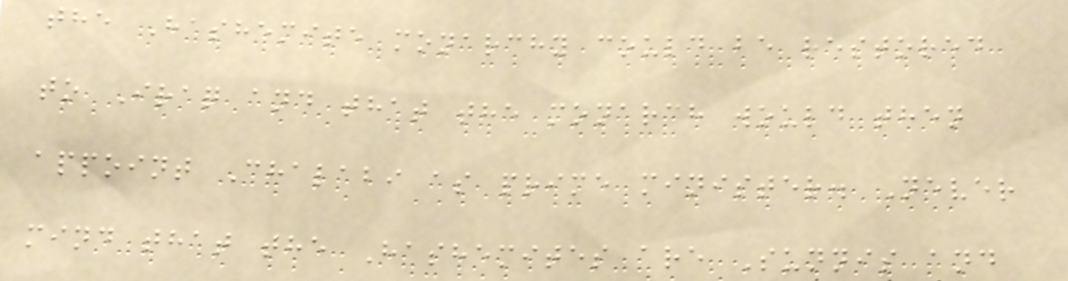the Hashemite monarchy could be restored
to Iraq and that the monarch would then
appoint Chalabi as prime minister. Never
mind that the Hashemites are Sunnis and
